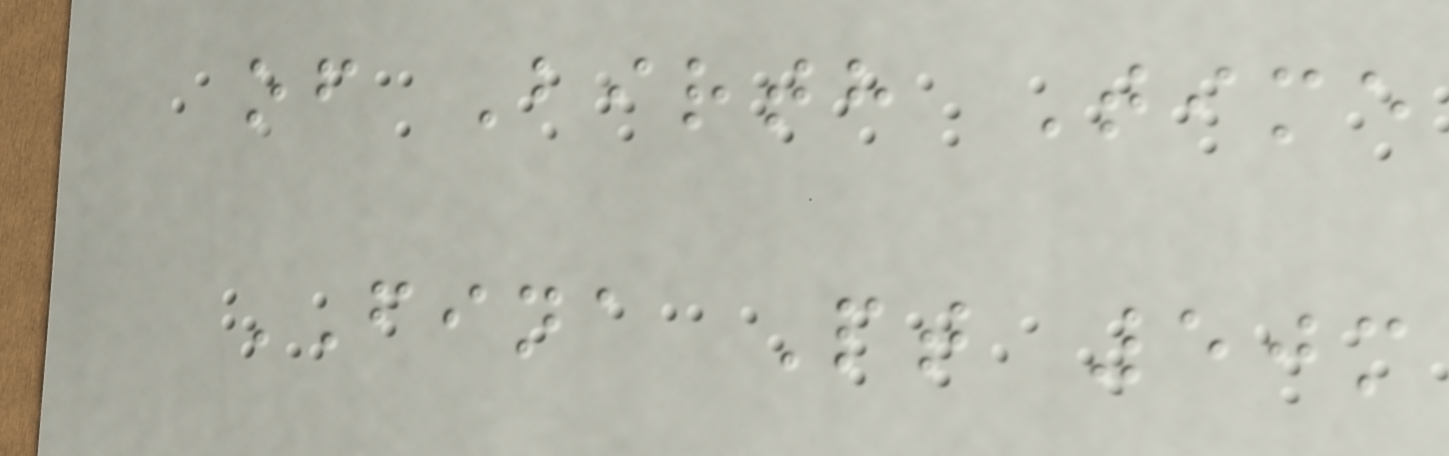of Birth Time
FINA Pt 50m
